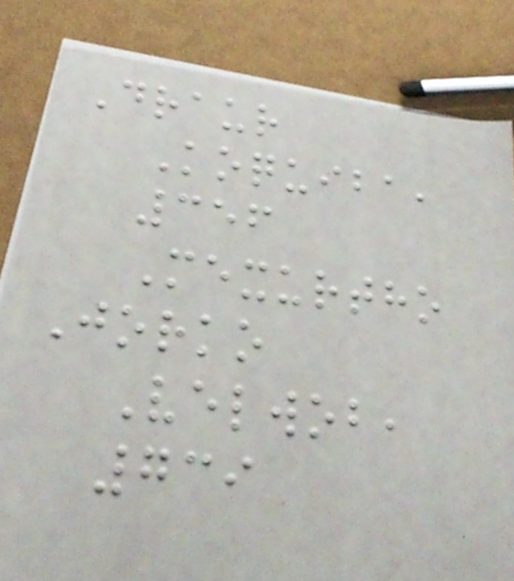Draur
Koquiba,
356
Mexurtho
Jorko
Velwob,
739
